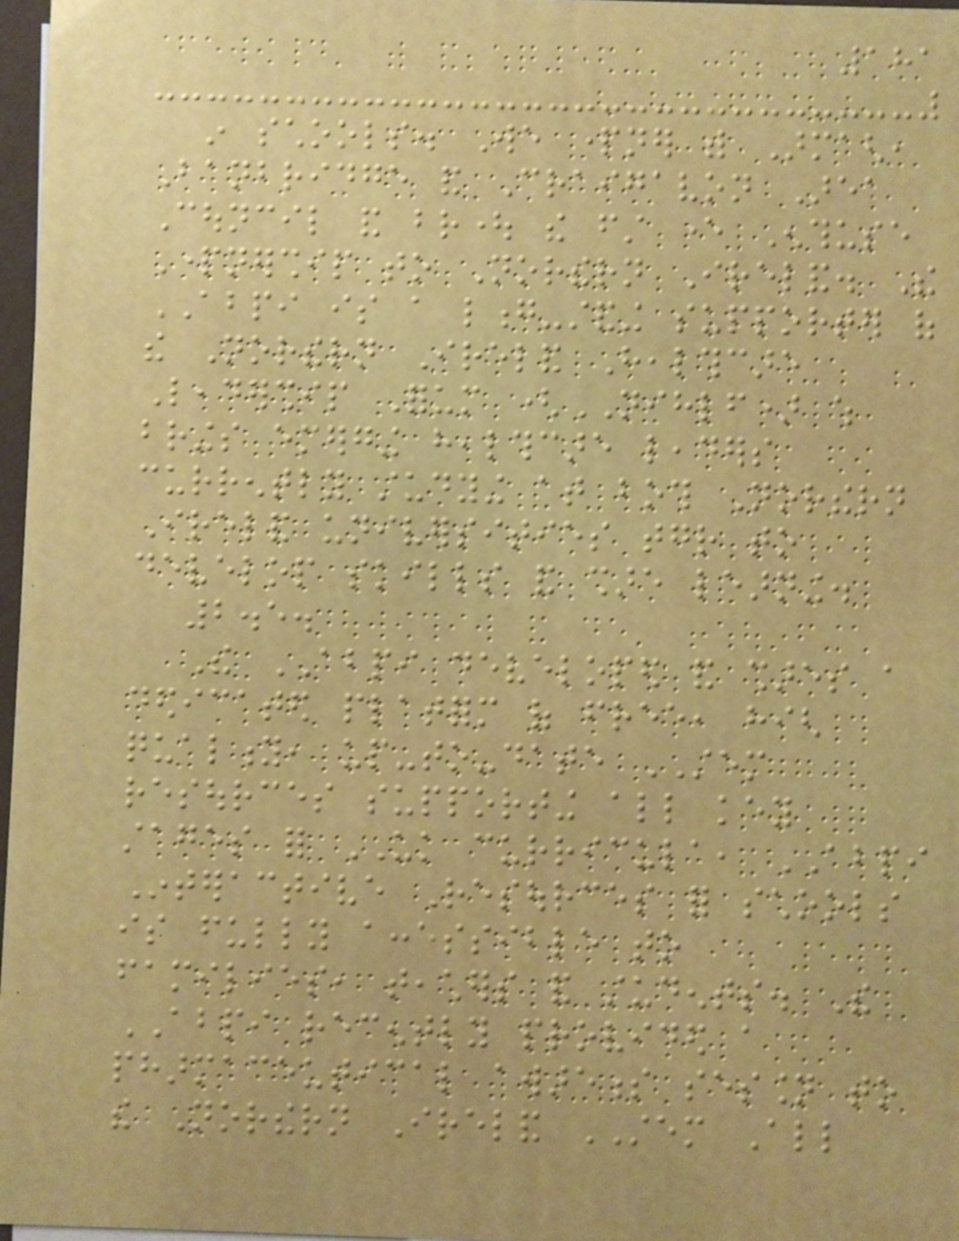181
in schools. We partner with Armagh,
Banbridge and Craigavon Area
Council and brought the first ever Enthuse
Partnership to Northern Ireland. The
ABPI is a long-standing supporter of
the Northern Ireland Healthcare
Leadership Forum (NIHLF) which
brings emerging healthcare leaders
currently studying at both Northern
Ireland universities together to
develop skills and share learning.
2.5.
The ABPI developed and shares a
dedicated platform of free, high
quality, up-to-date STEM
resources supporting all key
stages for UK curricula, ABPI
Interactive Resources for schools
is fully accessible to
families, teachers and students. The
ABPI recently provided a
pharmaceutical awareness session to
the Northern Ireland STEM All
